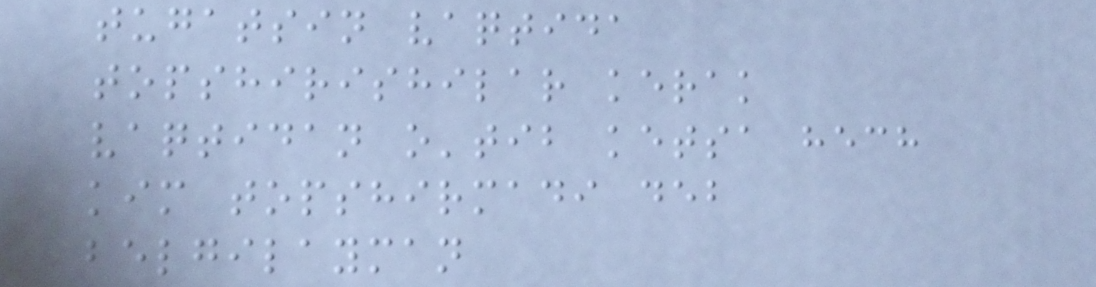tugatsin vaqtida
topshirishilar kerak
vaqtidan o'tib ketsa hech
kim topshirmadi deb
belgilayman
